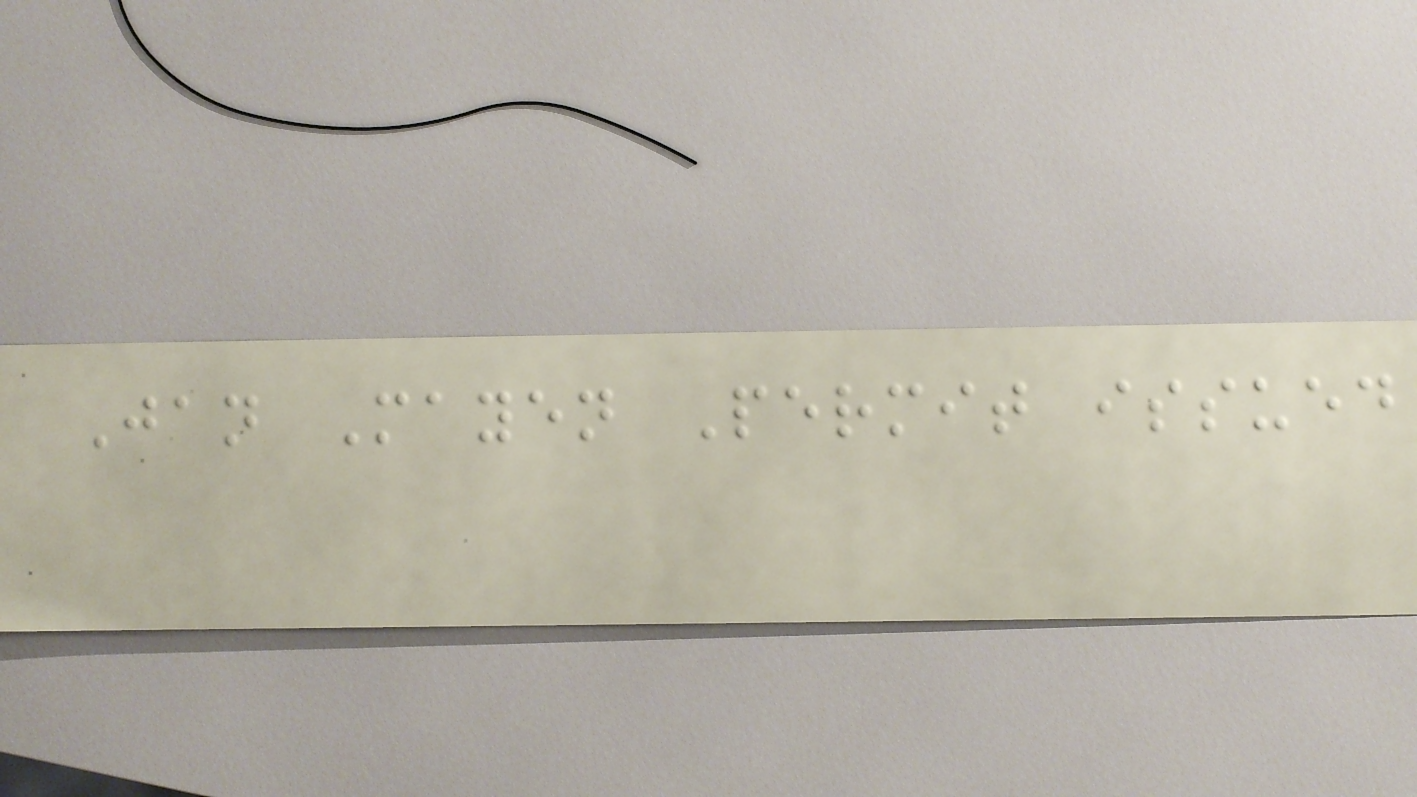Jan Mayen Permit issued
